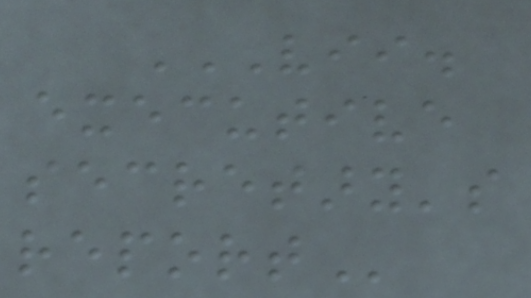VII.
EXECUTIVE
SECRETARY'S
REPORT
